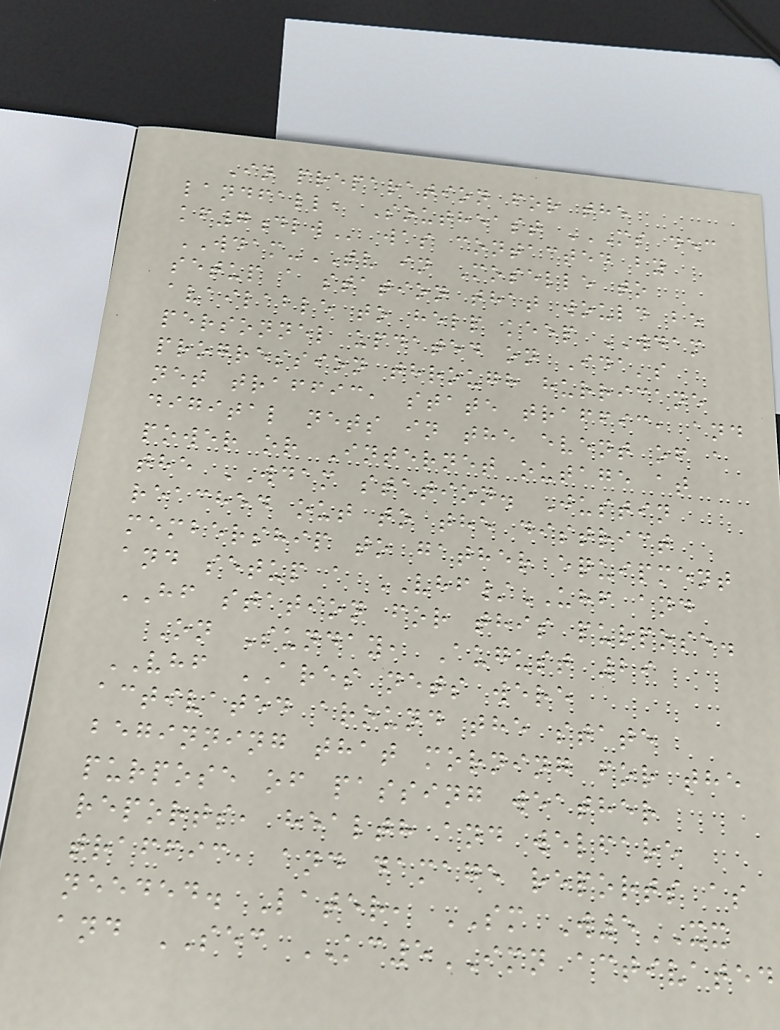In preparation for the
landfall, Southeast MS DEC
KF7DLW was contacted by
WDAM-TV in Moselle to
setup a station that would be
available to help keep WDAM
personnel updated on Ida's
progression through hurricane
net traffic, state traffic, and
digital nets in the event of a
power or Internet outage at
the WDAM station. Justin
reached out to the district
membership to gather equipment
and setup a VHF/UHF and
HF station for this purpose.
On Sunday, August 29
VHF ARES nets were
activated around the state
beginning that morning for the
purpose of passing weather
reports, health and welfare
traffic, and damage reports as
needed. Later, SM W5XX
and SEC KC5IMN activated
